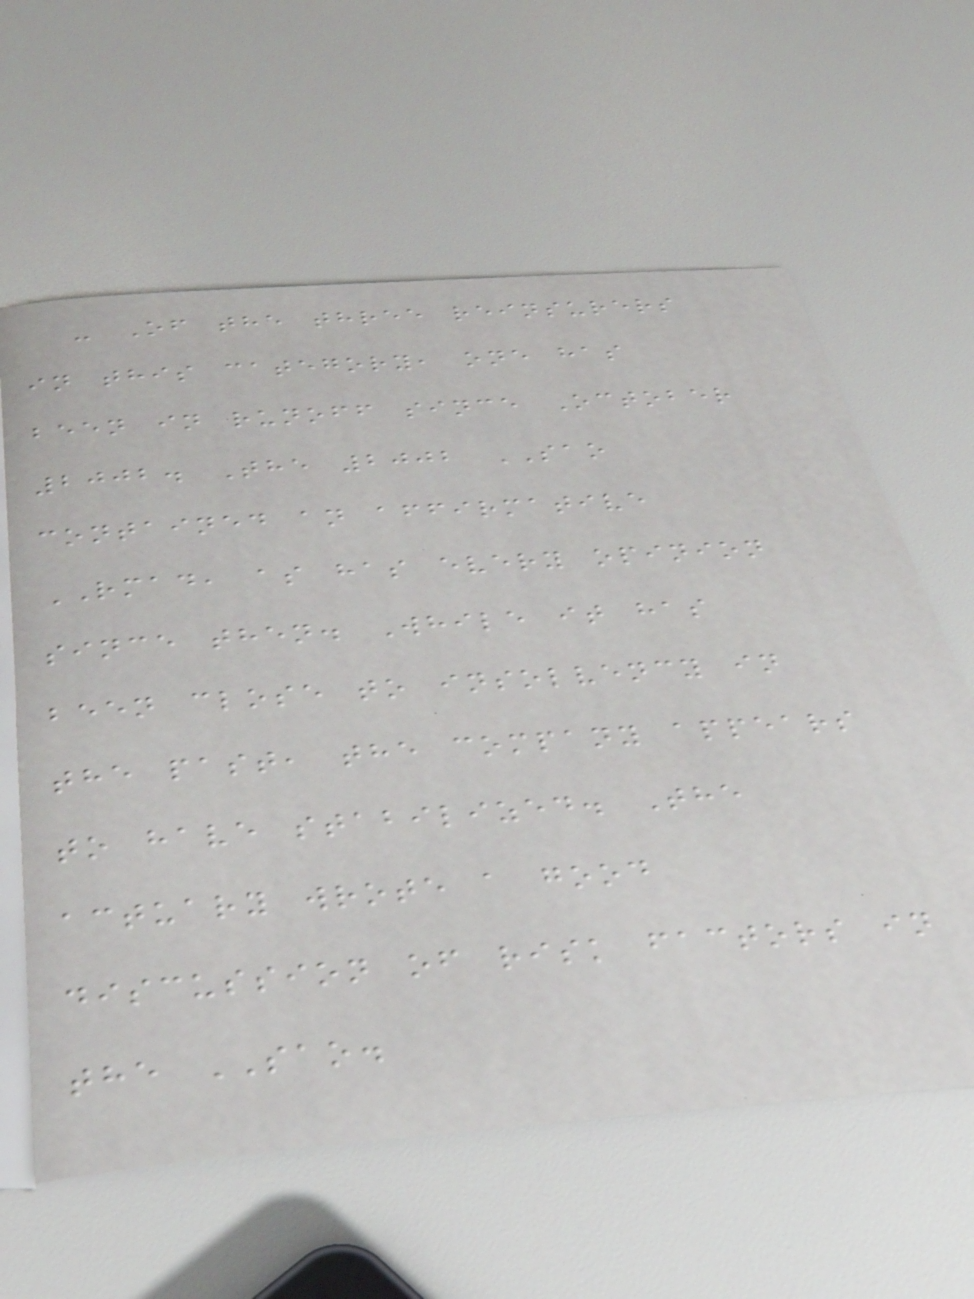- Of the three reinsurers
in this category, one has
been in runoff since October
2002. The 2002 SAO
contained an affirmative
RMAD, as has every opinion
since then. While it has
been close to insolvency in
the past, the company appears
to have stabilized. The
actuary wrote a good
discussion of risk factors in
the SAO.
